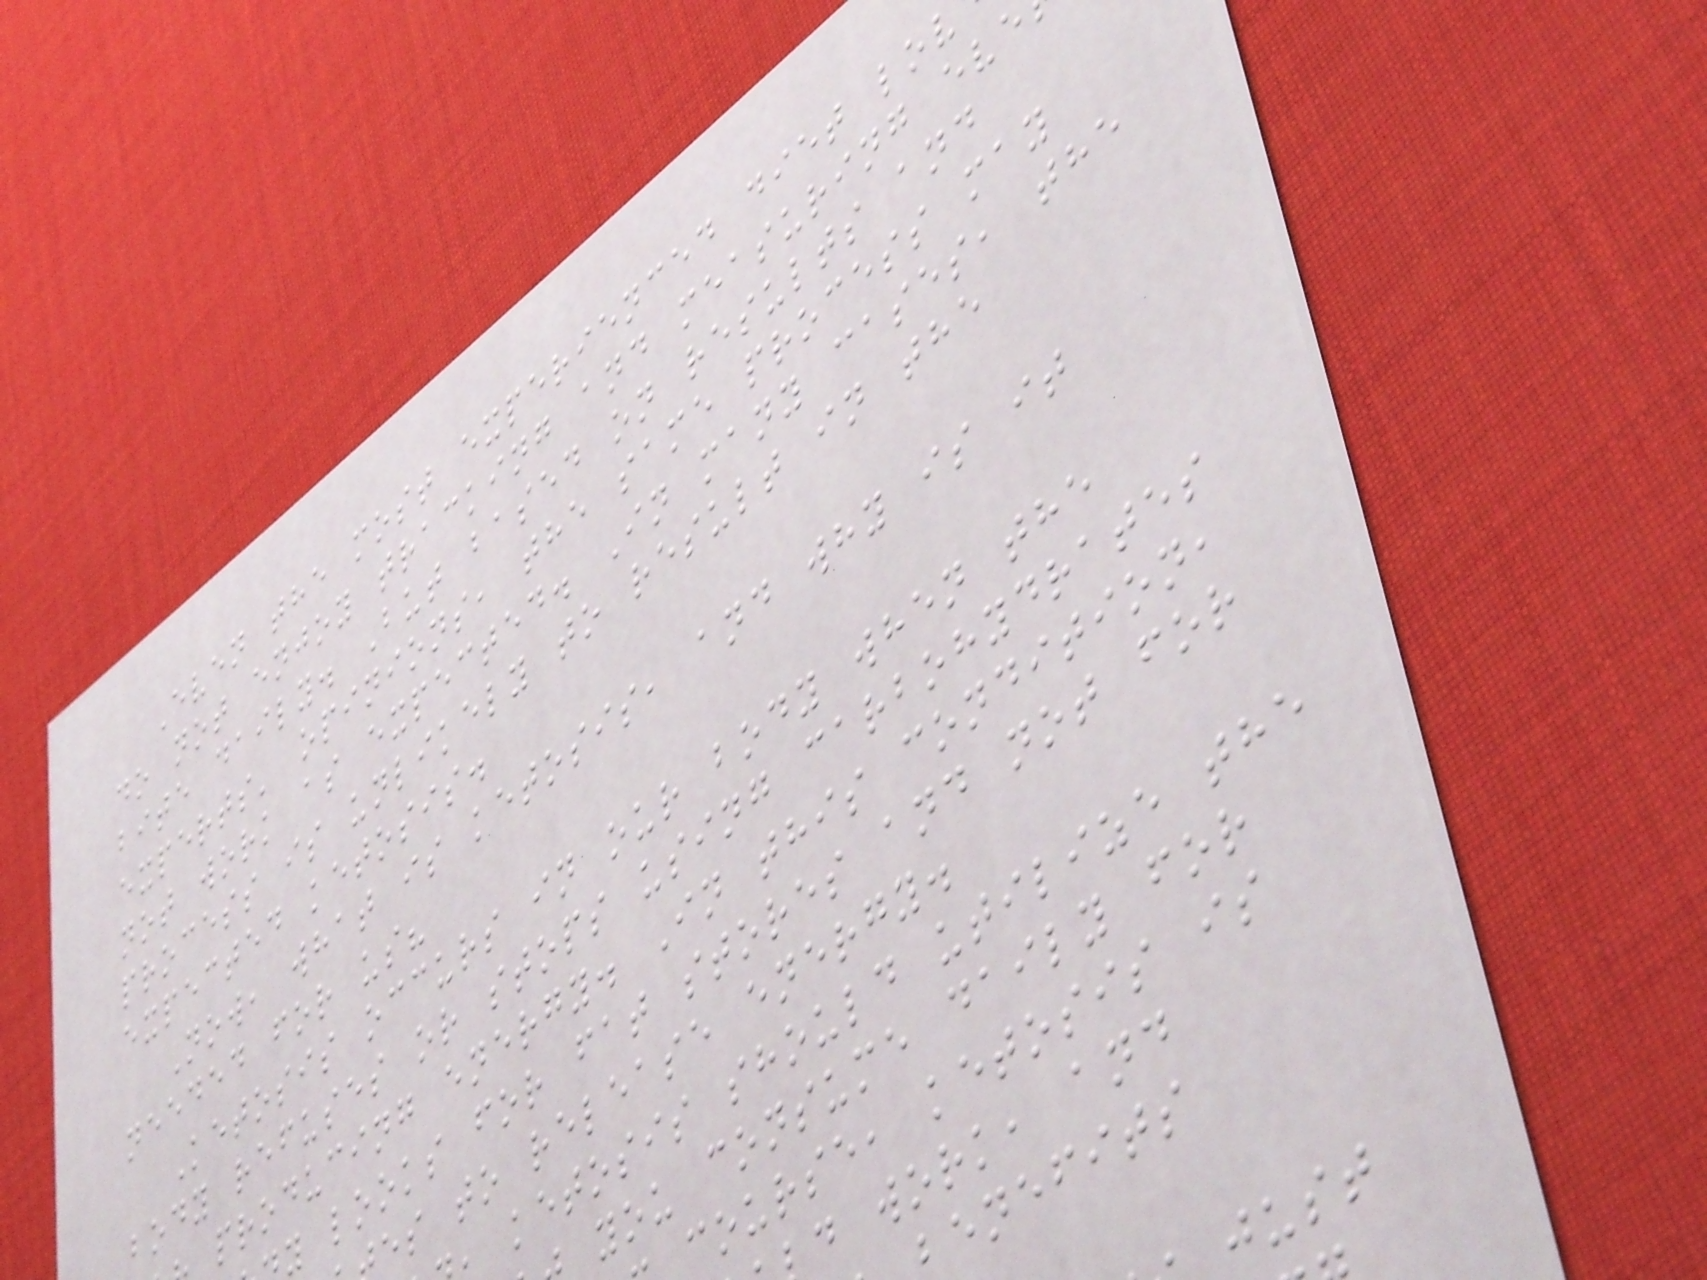Even the most experienced diet lov
do not enjoy tracking and measuring eve
bite daily. But based on results and
experts' opinions, the same process may
not work as expected. In many cases, the
process is unlikely to result in the
expected ketosis.
Now, what is ketosis, and why is it
needed for us?
Ketosis occurs in our body when the
body refuses or stops using carbohydrates
producing energy. In this condition,
y looks for fat stores and not for
es to release energy.
ketosis should utilize the
you consume daily for
course, ketosis is
d work, and
